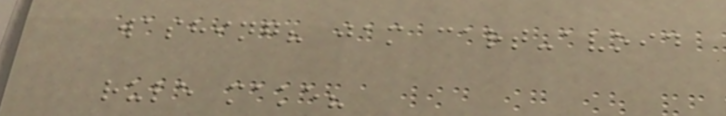washing? jam cart-avoid
rule make?
